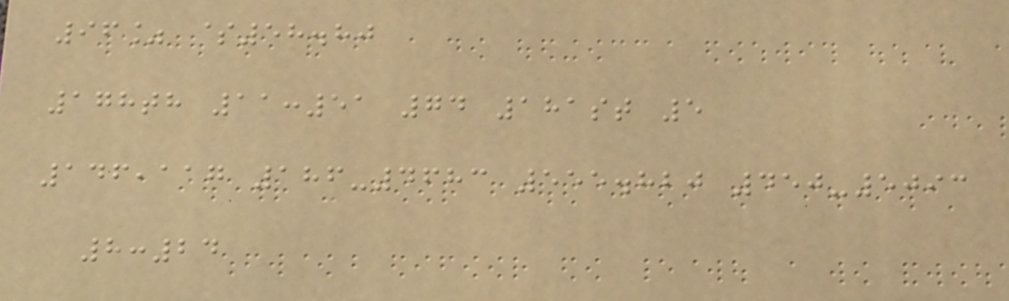96% $58.80
178th 11:51 74 181st 5
146,117 186-4683 555.820 450-5093
8:24
